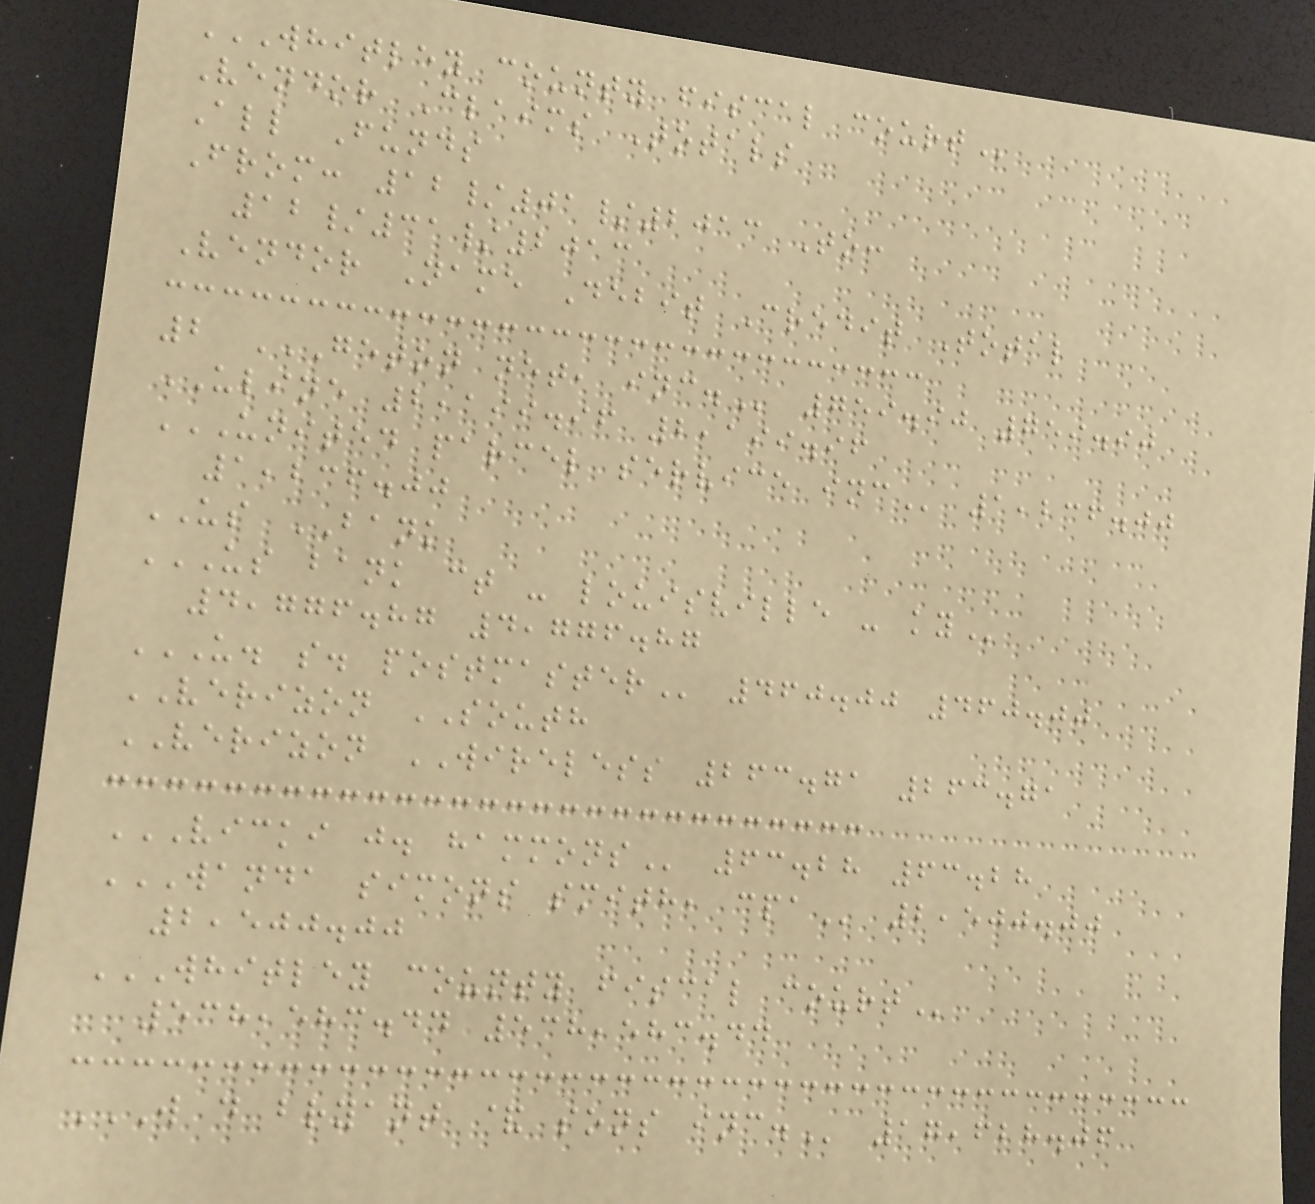WHITLEY COUNTY FISCAL COURT
Vendor Claims Totals
All Funds
From: 12/01/2013 To:
12/31/2013
Vendor Name Debit Credit Total
2 GETON NET, INC. 759.90 759.90
ULINE 2,199.96 2,199.96
UNITED PARCEL SERVICE INC 1,236.00
1,236.00
US BANK
US BANK CT - LOUISVILLE - KY
4,776.87 4,776.87
U. S. POSTMASTER 460.00 460.00
VERIZON SOUTH
VERIZON WIRELESS 263.71 263.71
VICKI J. HAMMONS 63.28 63.28
WANDA SIMONS SMITH, CPA 2,500.00
2,500.00
WHITLEY COUNTY FISCAL COURT
538,583.44 538,583.44
W D BRYANT & SONS INC. 17,628.06
